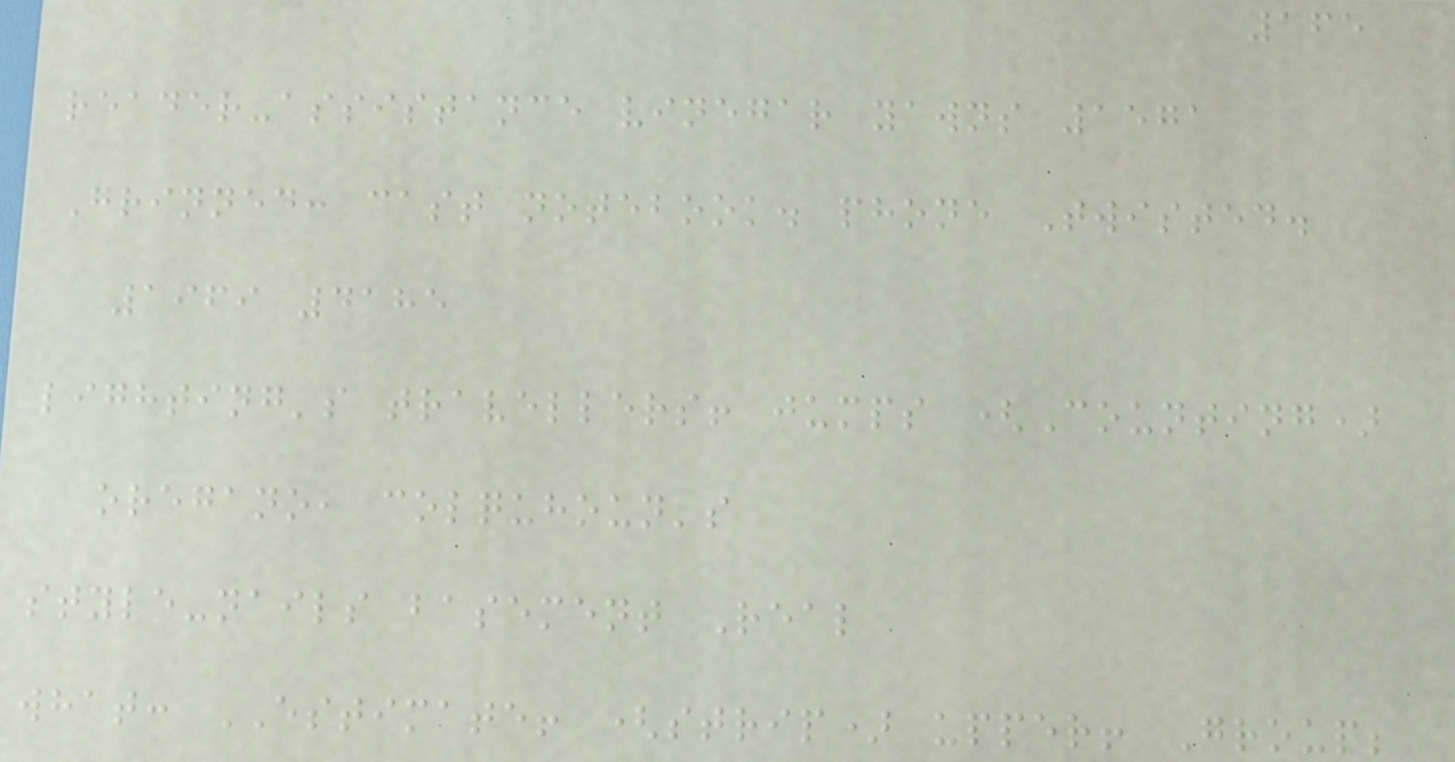165
reader-assistance vinegar yawns 1571
Grinned: cast notebook. phone Twisted.
1969 4185
lighting's travellers! jumps (Counting)
oregano, colquhoun's
style-nails basement Real
what: ESTIMATE! (strip) upper! Group;
